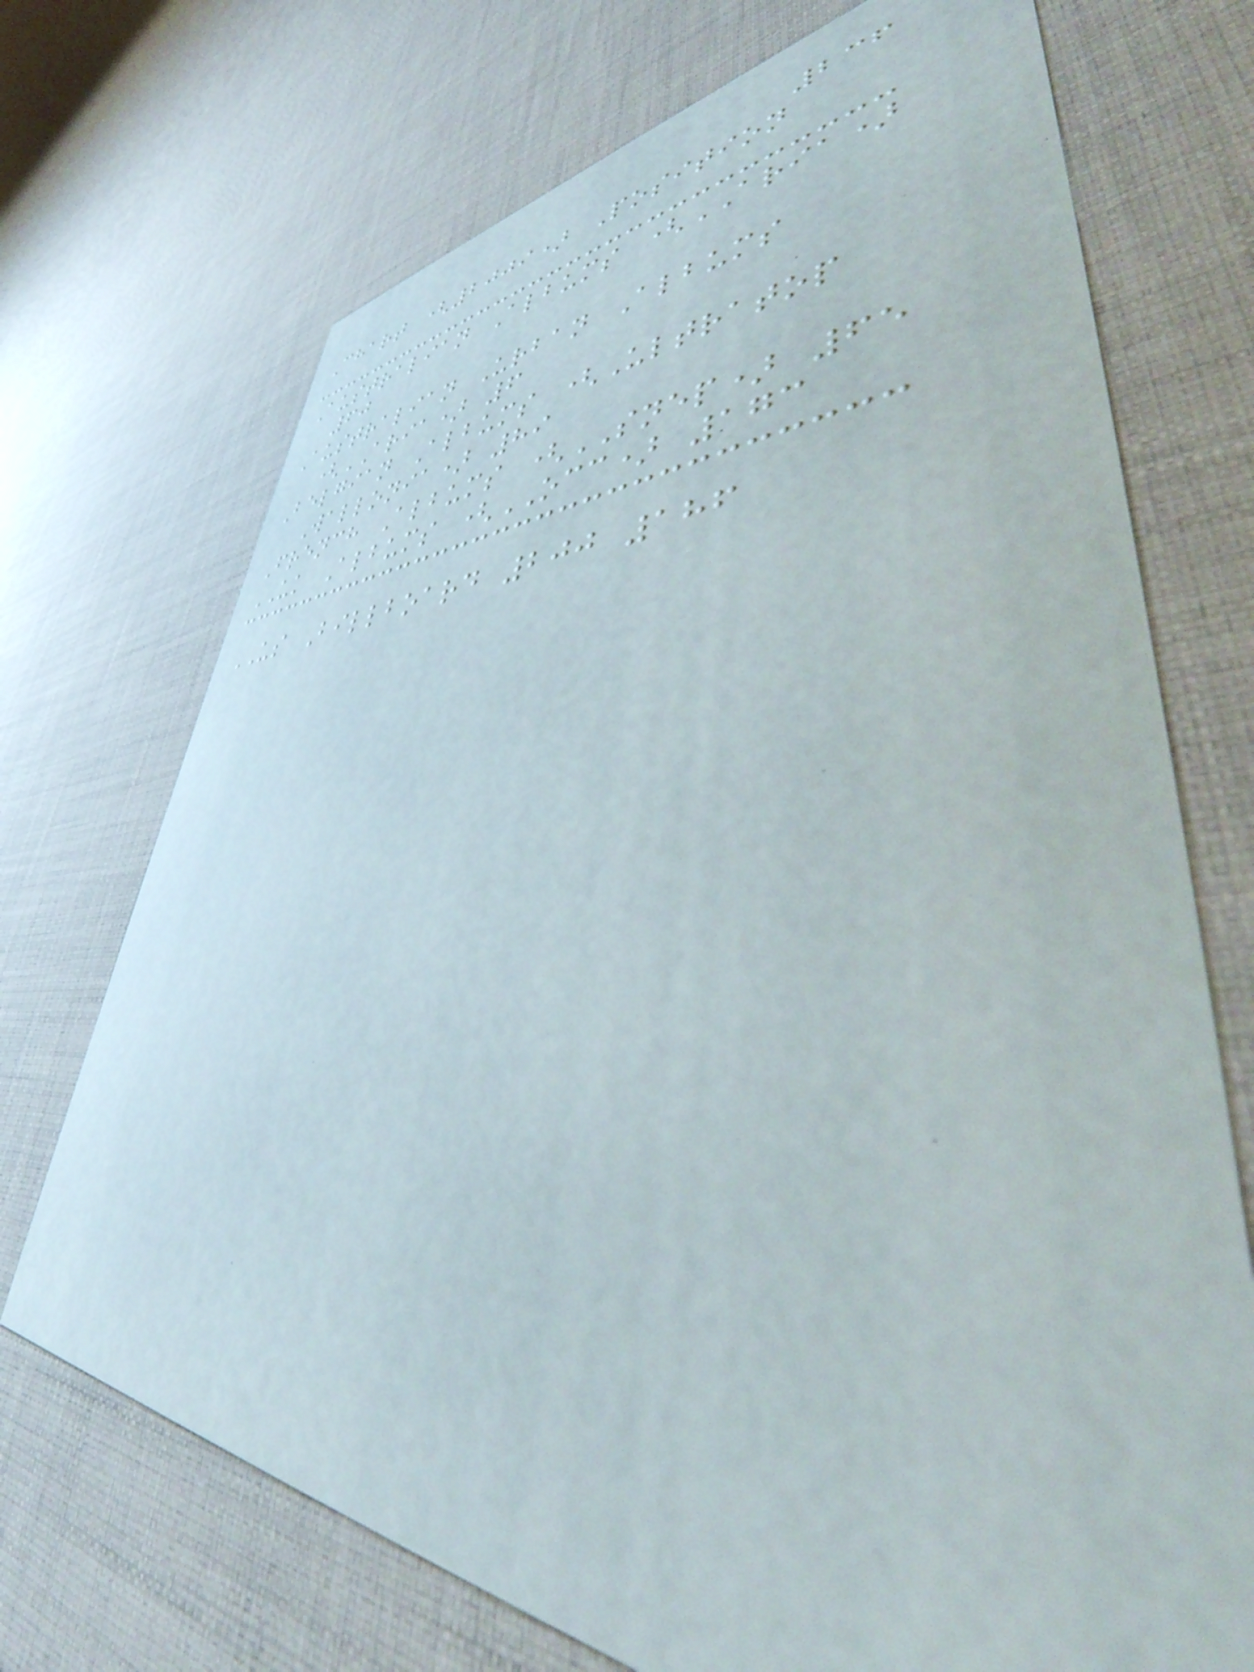236
Chart (2009) Position
Australian Albums (ARIA)
60
Australian Urban Albums
(ARIA) 6
Belgian Albums (Ultratop
Wallonia) 89
French Albums (SNEP) 65
UK Albums (OCC) 173
US Billboard 200 186
